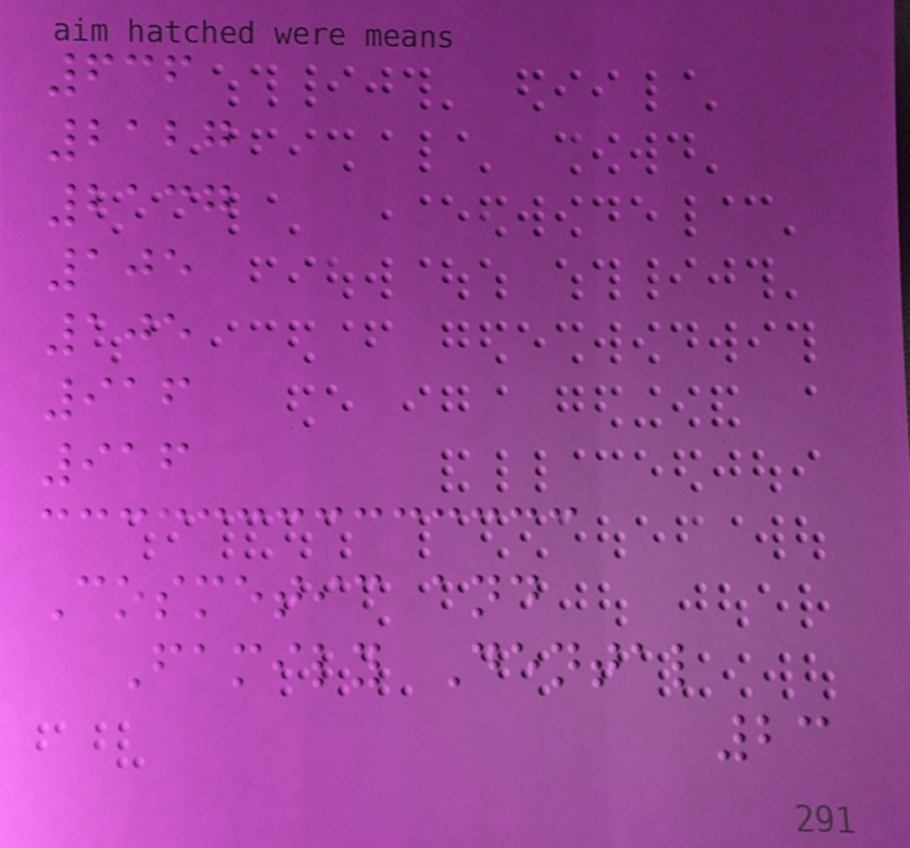636
2127
2137
105
105
916
916
Cosmetic and
Family Dental
23
